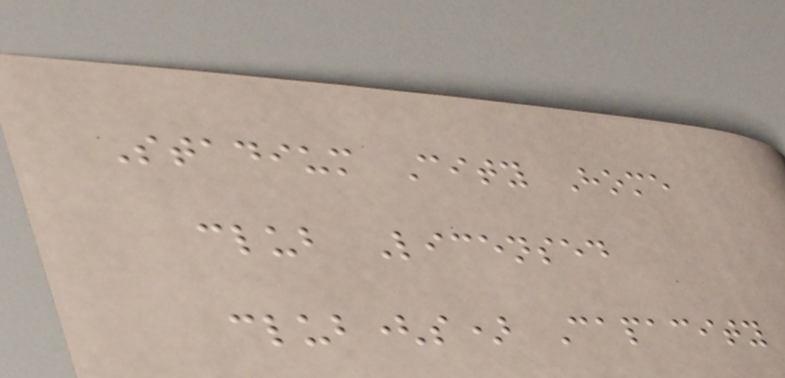Stadium City Home
club Licensed
club(s) Capacity
